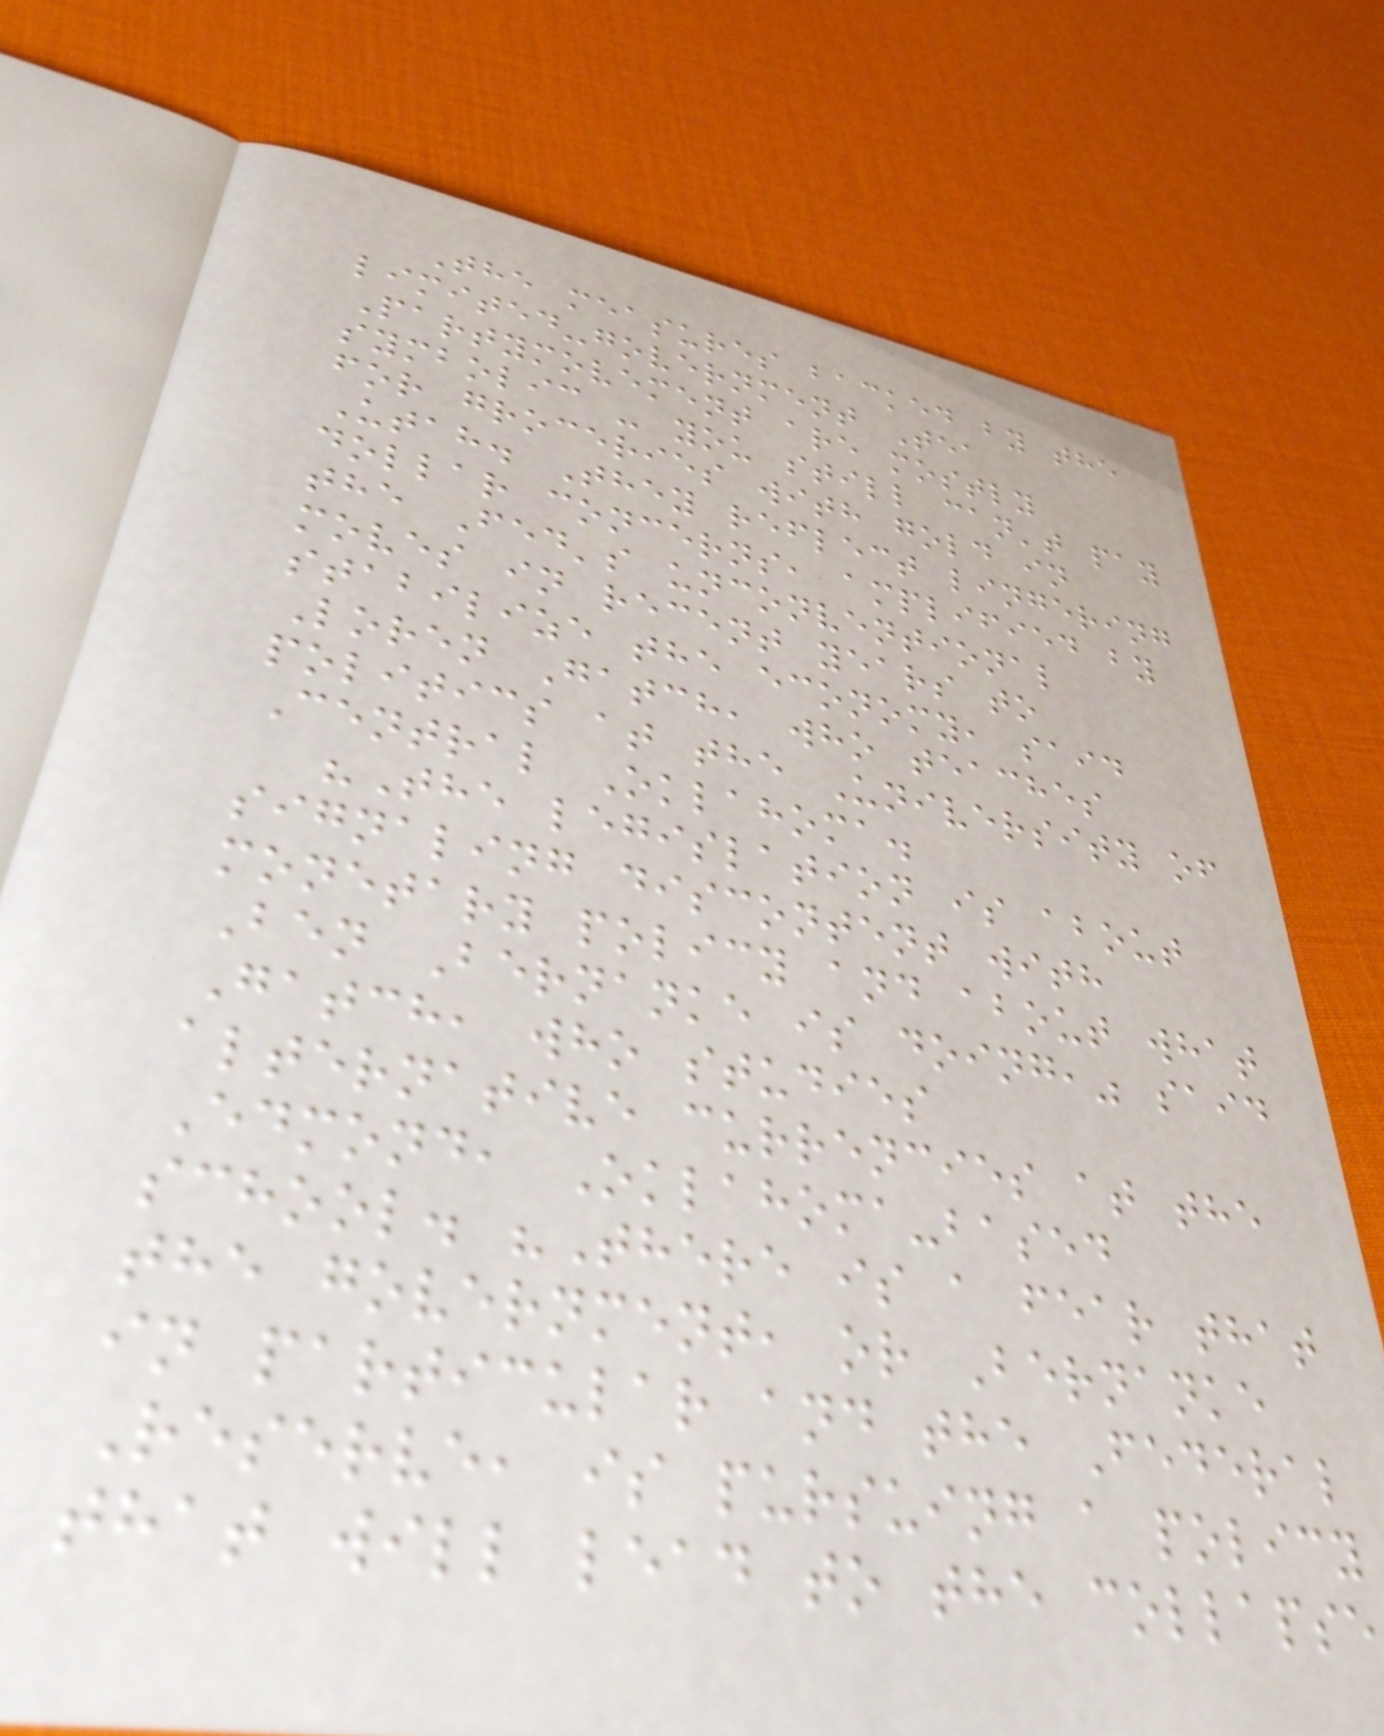The measures backed by the
limited-government Tea
Partymovement are mostly
symbolic - you still can't pay
for groceries with gold in
Utah. They reflect lingering
dollar concerns, amplified by
the Fed's unconventional
moves in recent years to
stabilize the economy, said
Loren Gatch, who teaches
politics at the University of
Central Oklahoma.
"The legislation is about
signaling discontent with
monetary policy and about what
Ben Bernanke is doing," said
Gatch, who studies
alternative currencies at the
Edmond, Oklahoma-based
school. "There is a fear that
the government, or Bernanke
in particular and the Federal
Reserve, is pursuing a policy
that will lead to the collapse
